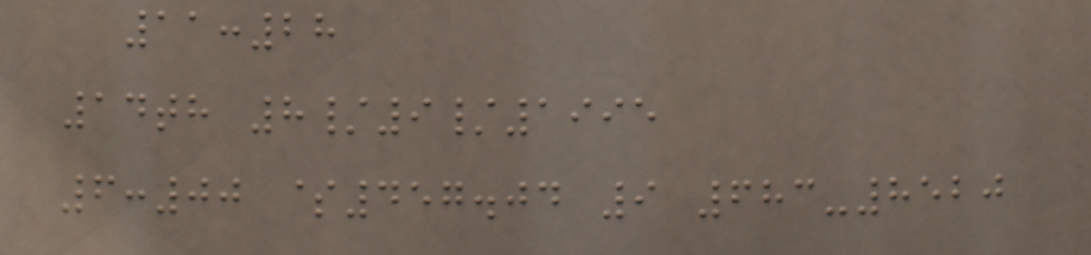11:28
14th 8/9/1995
6:00 $457.04 9 683-8520
